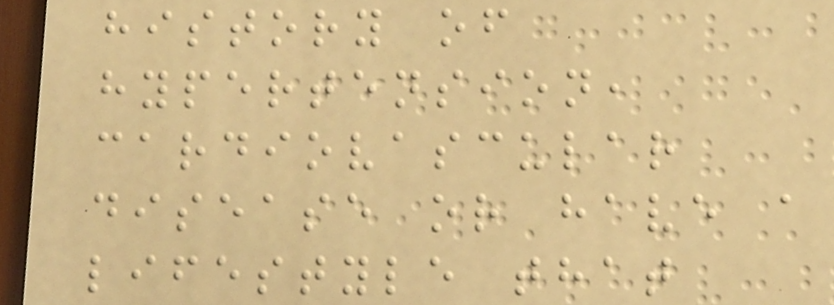history of
hypertension,
cardiovascular
disease or have a
lifestyle that
